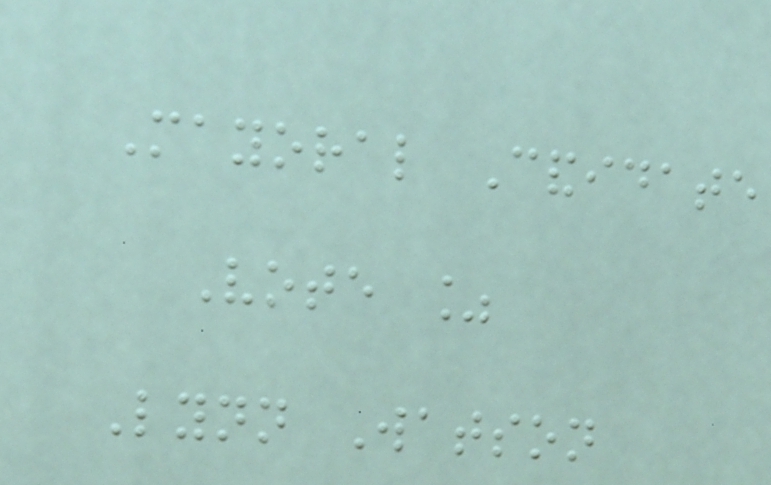Mayoral Candidate
Vote %
Lynn Watson
